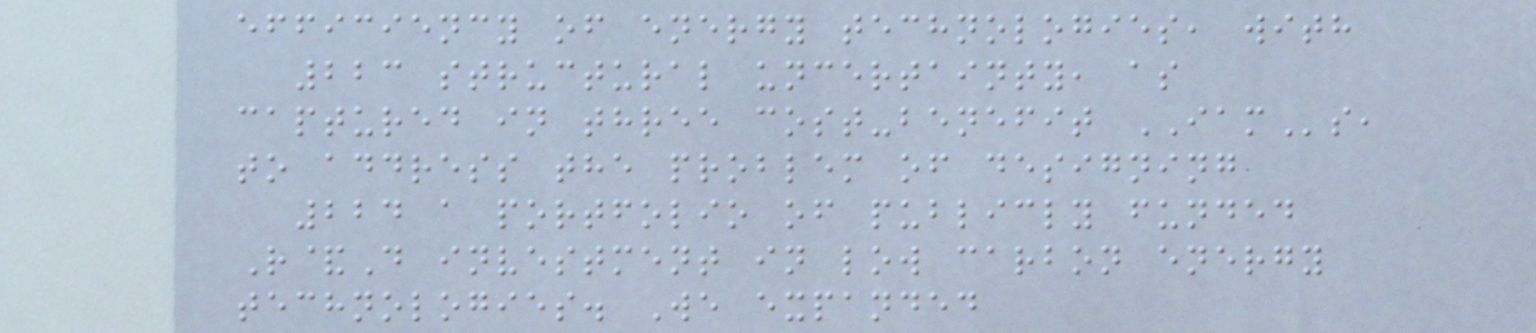efficiency of energy technologies, with
223 structural uncertainty, as
captured in three cost-benefit IAMs,
to address the problem of designing
224 a portfolio of publicly funded
R&D investment in low carbon energy
technologies. We expanded
